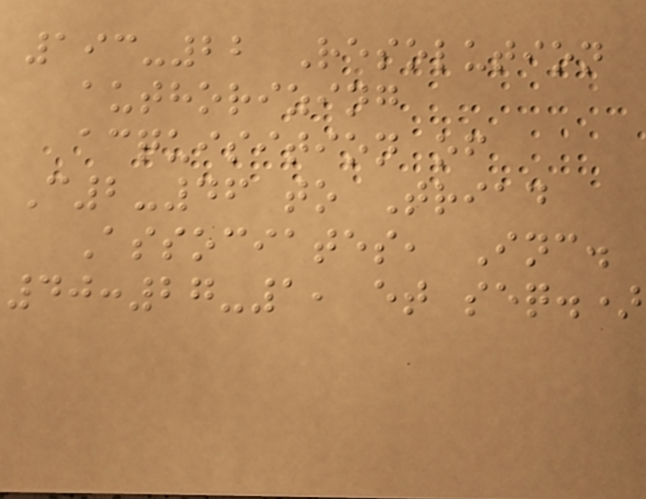193-22 Resolution
authorizing
acquisition of
C2-46 to Triad
Associates, Inc.
40:27-1, et seq.)
